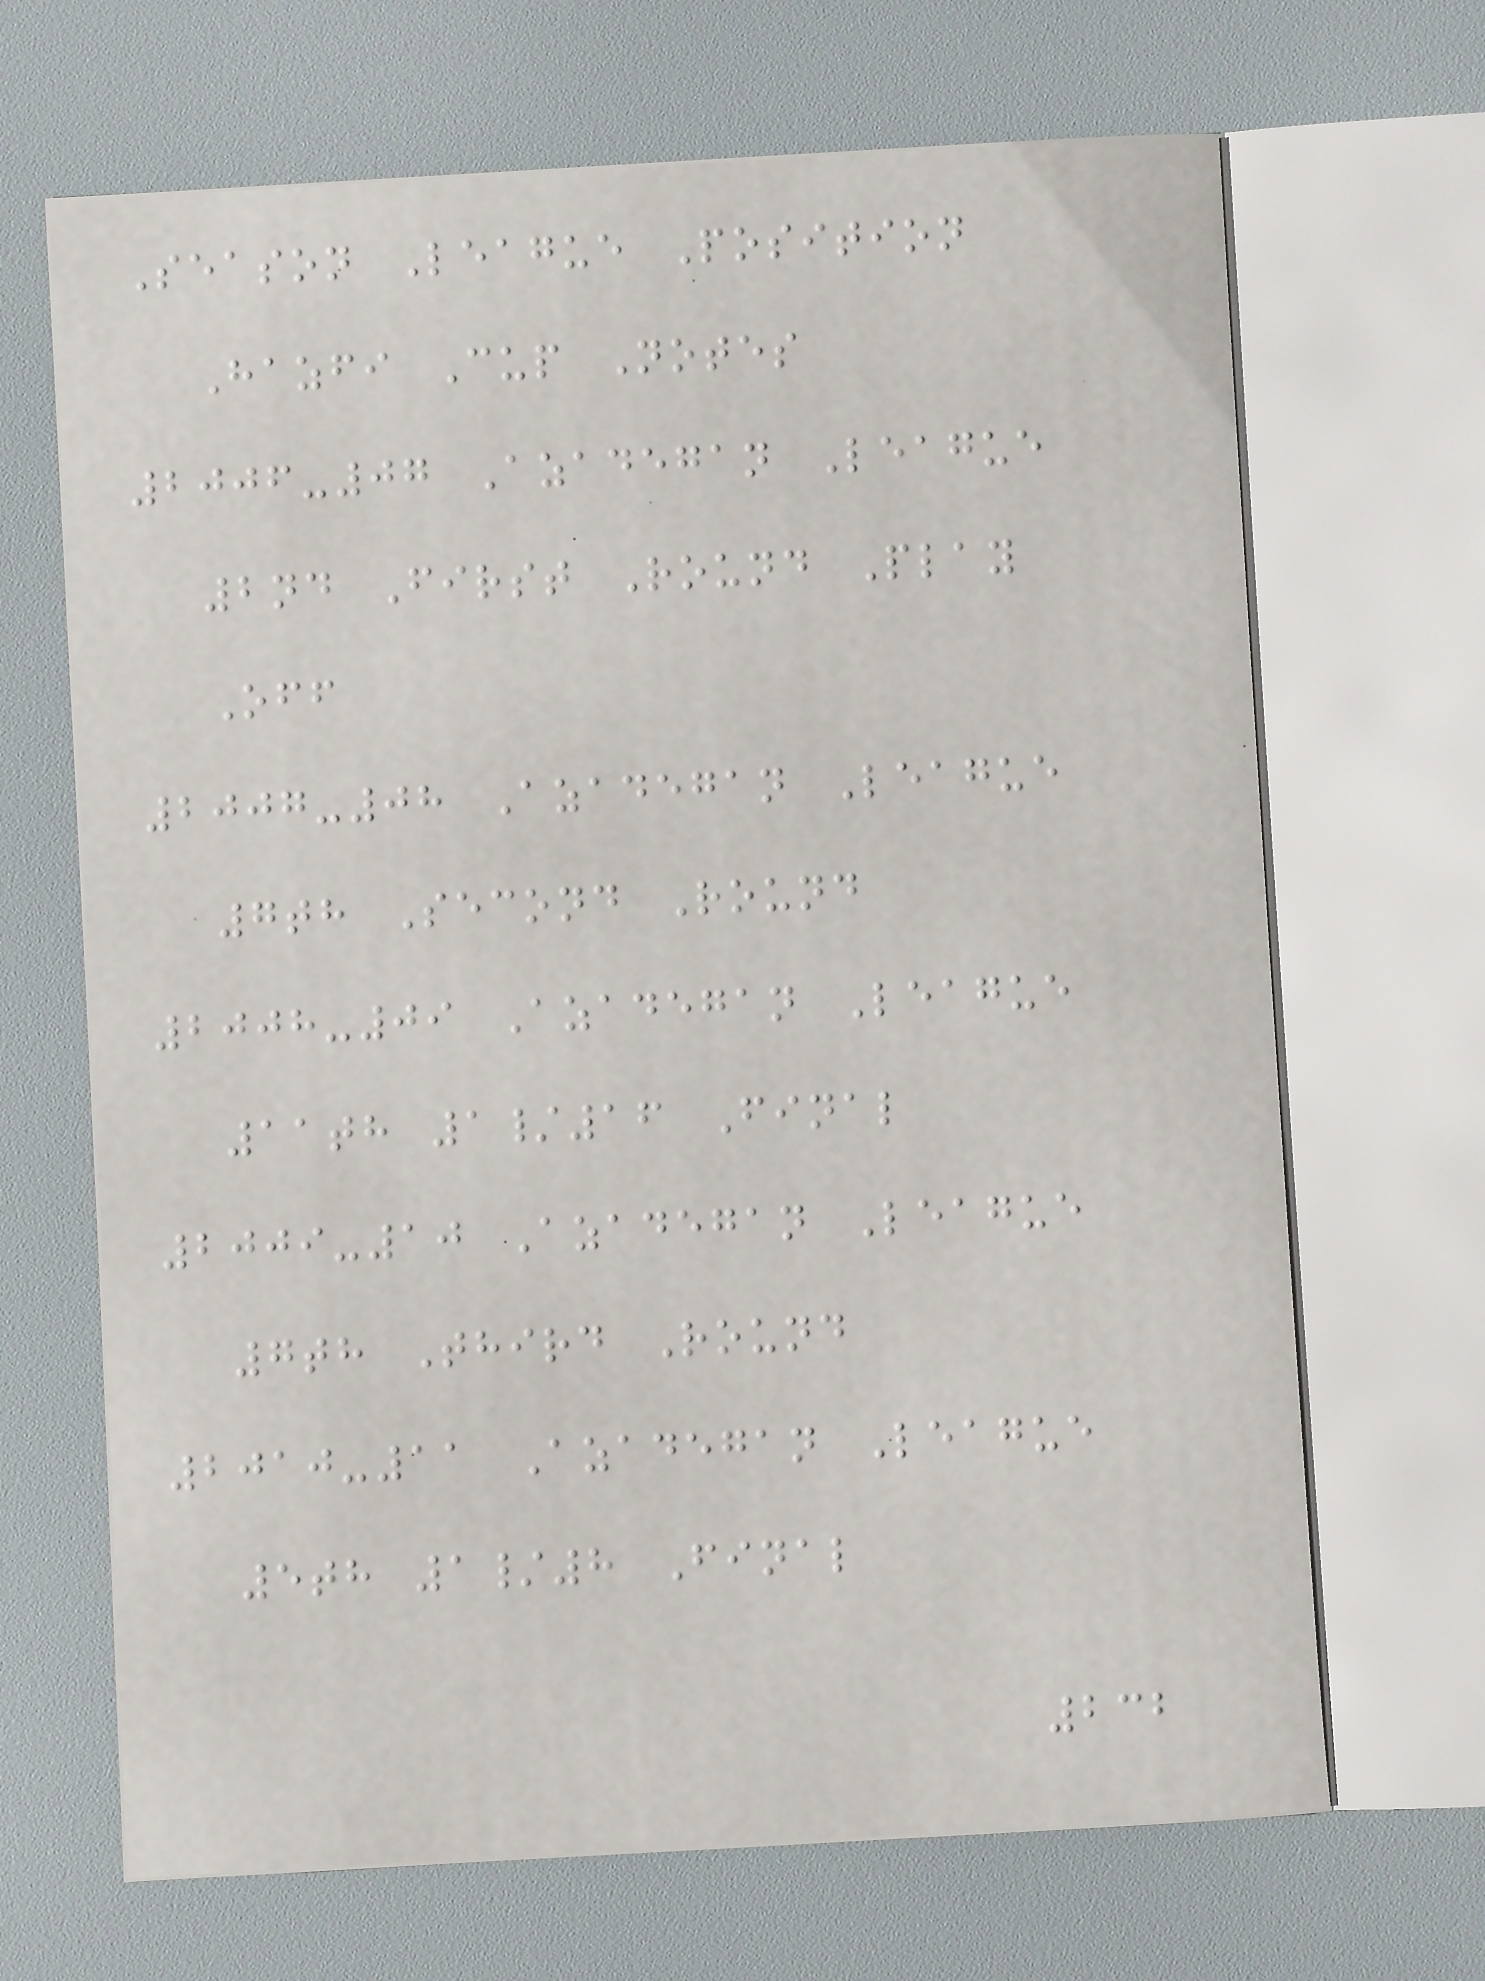Season League Position
Hazfi Cup Notes
2006-07 Azadegan League
2nd First Round Play
Off
2007-08 Azadegan League
7th Second Round
2008-09 Azadegan League
11th 1/16 Final
2009-10 Azadegan League
7th Third Round
2010-11 Azadegan League
5th 1/8 Final
232
